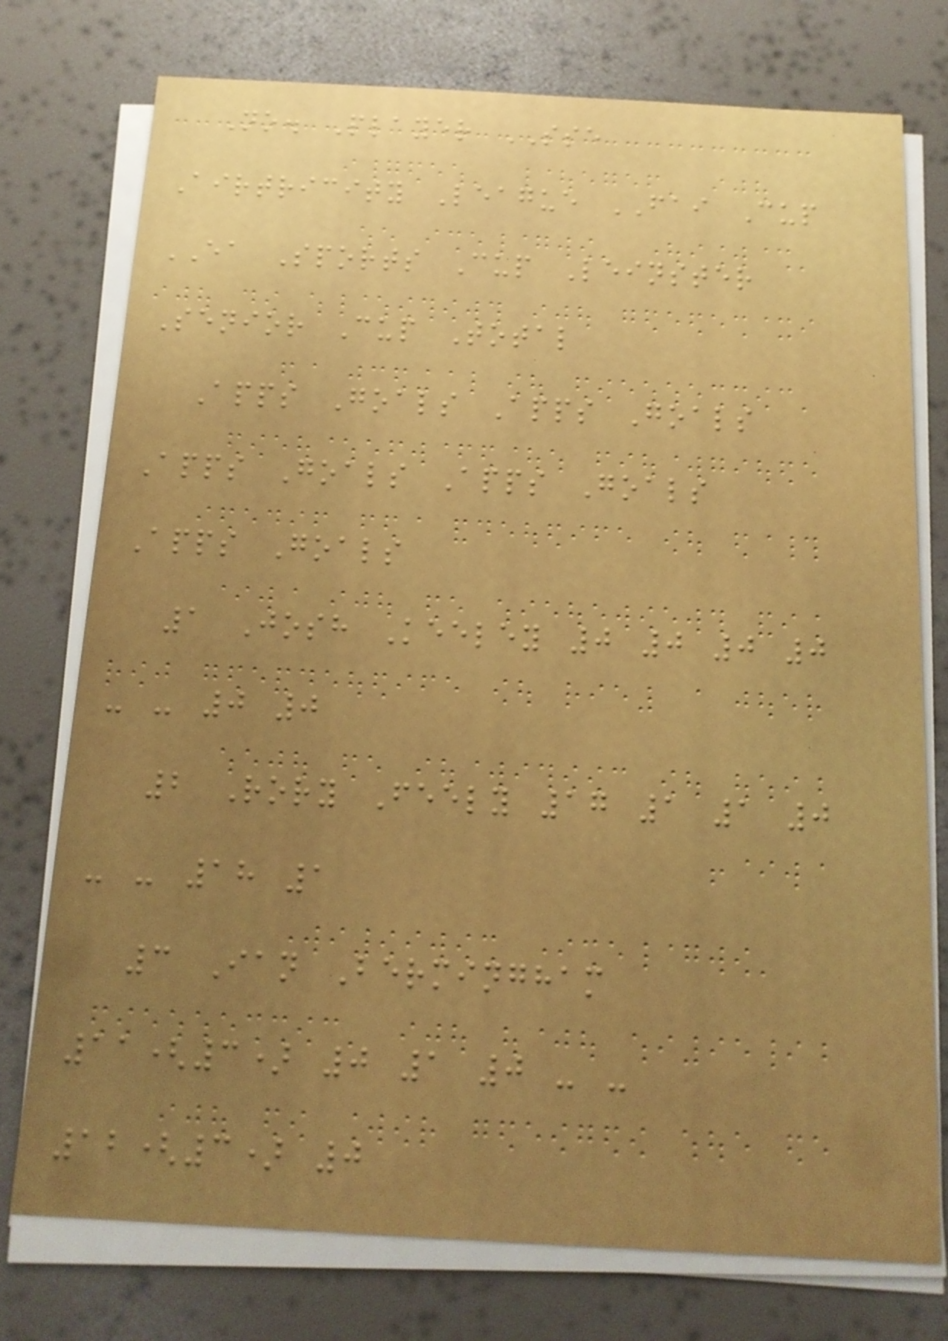No. Player SSE
Airtricity League FAI Cup
EA Sports Cup Leinster
Senior Cup Total
Apps Goals Apps Goals
Apps Goals Apps Goals
Apps Goals
1 Josh Keeley 0 0 0 0
- - 0 0
2 Rory Feely 17 1 1 0
- - 18 1
3 Ian Bermingham
11(3) 0 1 0 - -
12(3) 0
